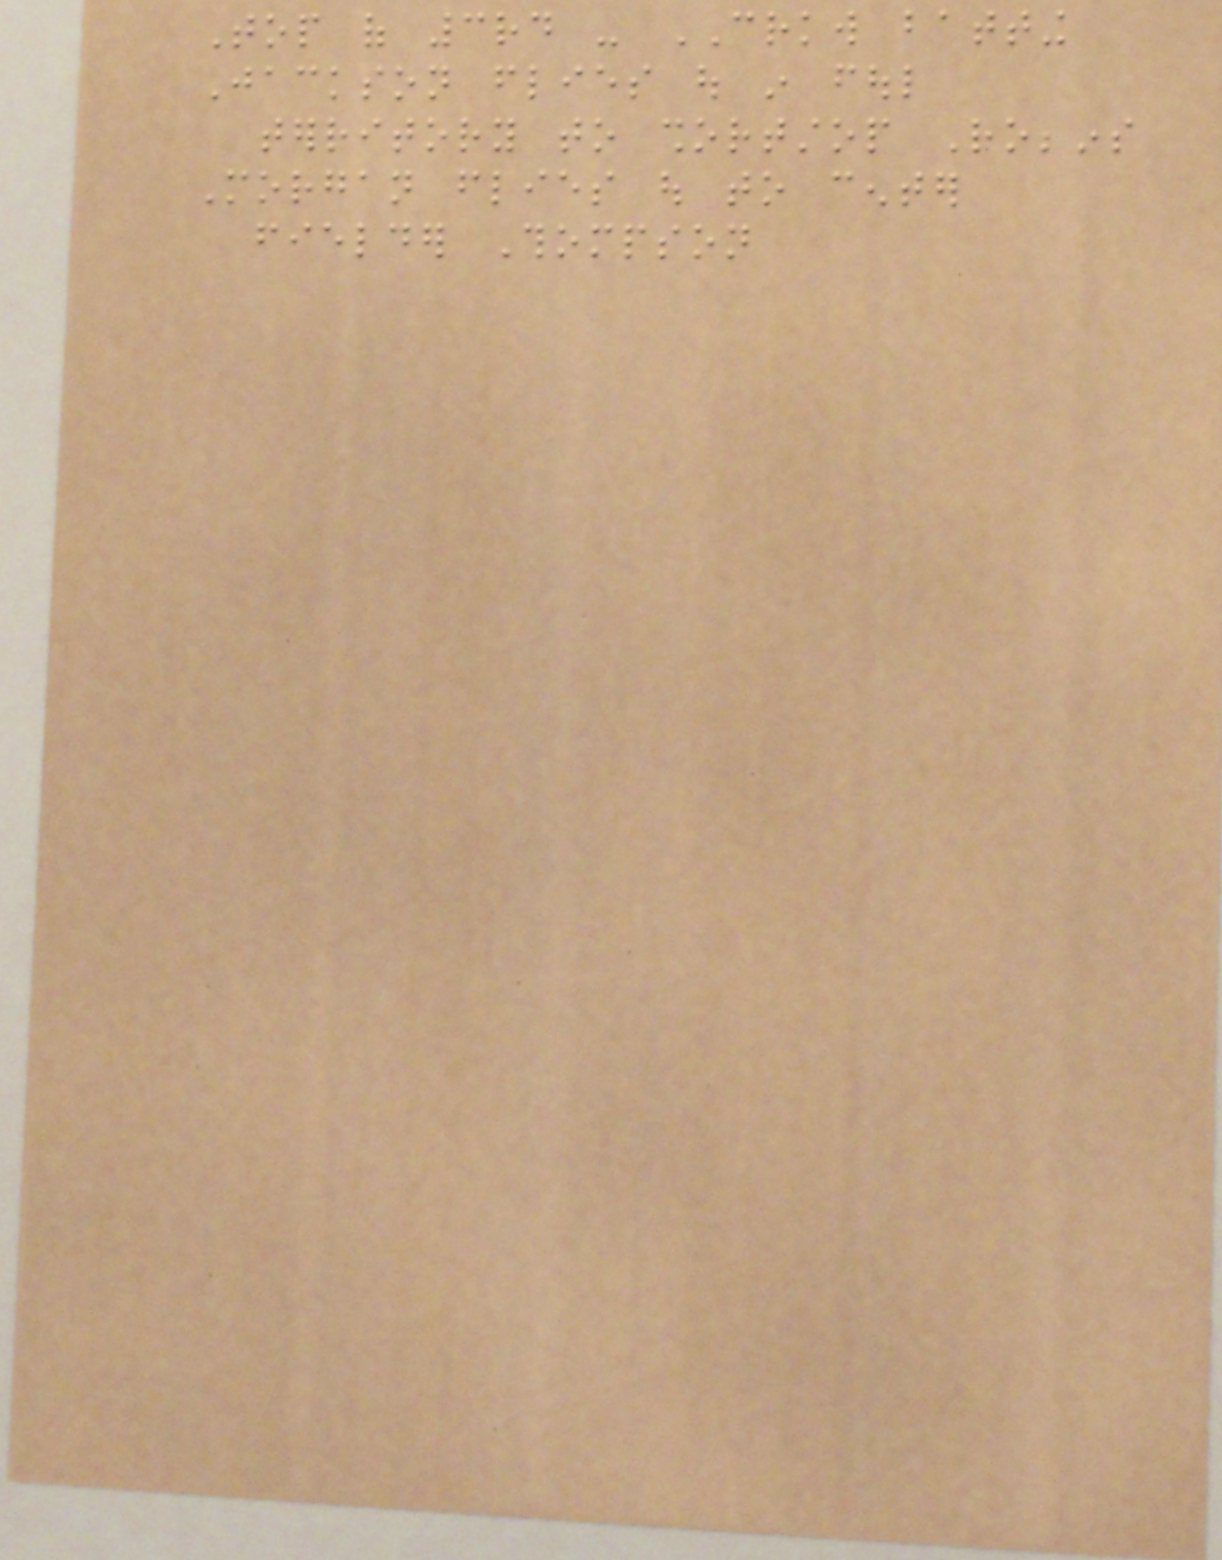Top of 3rd - CRKW batting
Jackson flies out in foul
territory to shortstop Robbins
Morgan flies out to center
fielder Thompson
